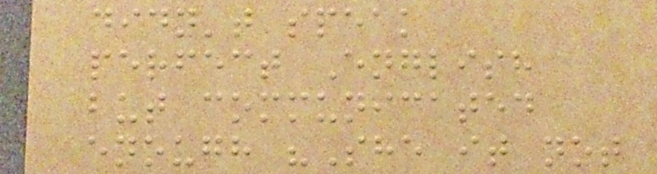didn't speak
perfect English
but communicated
enough "She it not
